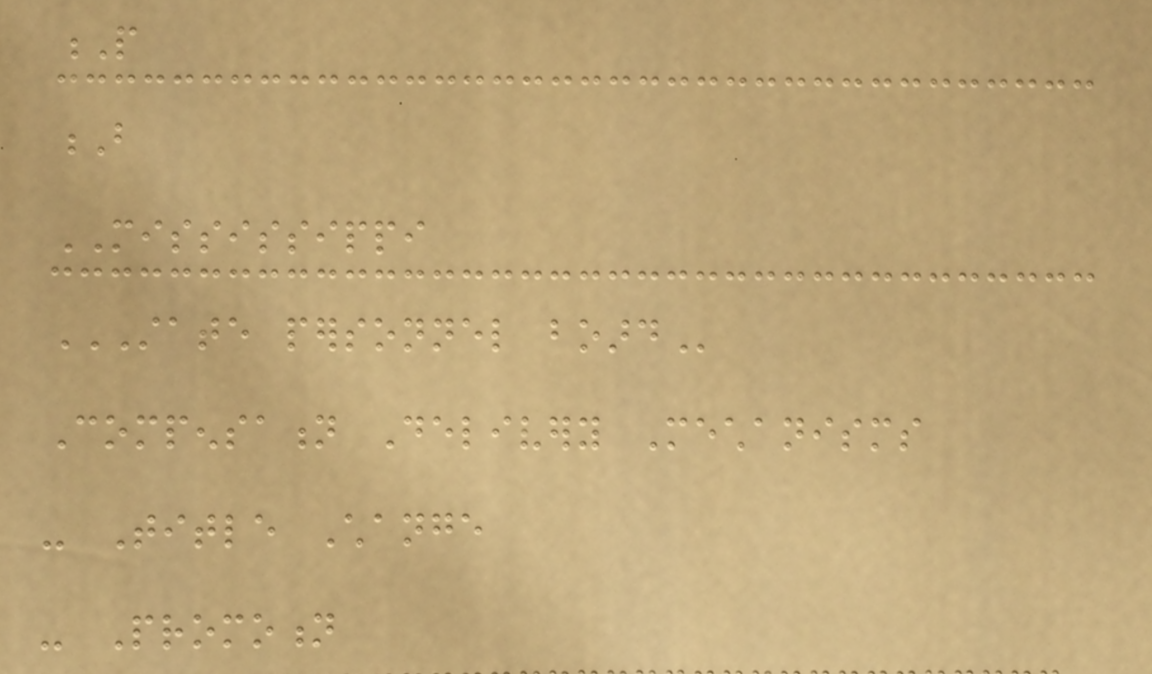P
B
MISSISSIPPI
STATE PERSONNEL BOARD
Compensation Delivery Mechanisms
- Title Change
- Promotion
